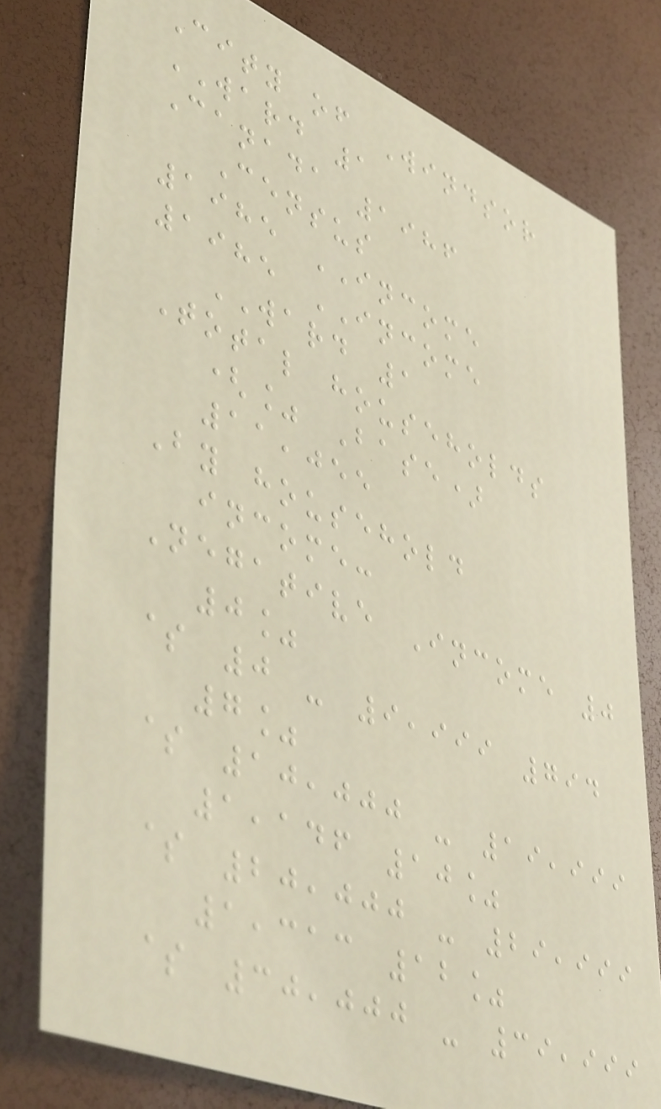City of Windsor
WARD 1
Canada 1986
Census
1985 INCOME
1985 INCOME
WARD 1
Total households
(% Base)
11,055
By household
income:
Negative Income 0
0%
$ 0 - 9,999 794
7%
$ 10,000 - 19,999
1,146 10%
$ 20,000 - 29,999
1,313 12%
$ 30,000 - 39,999
